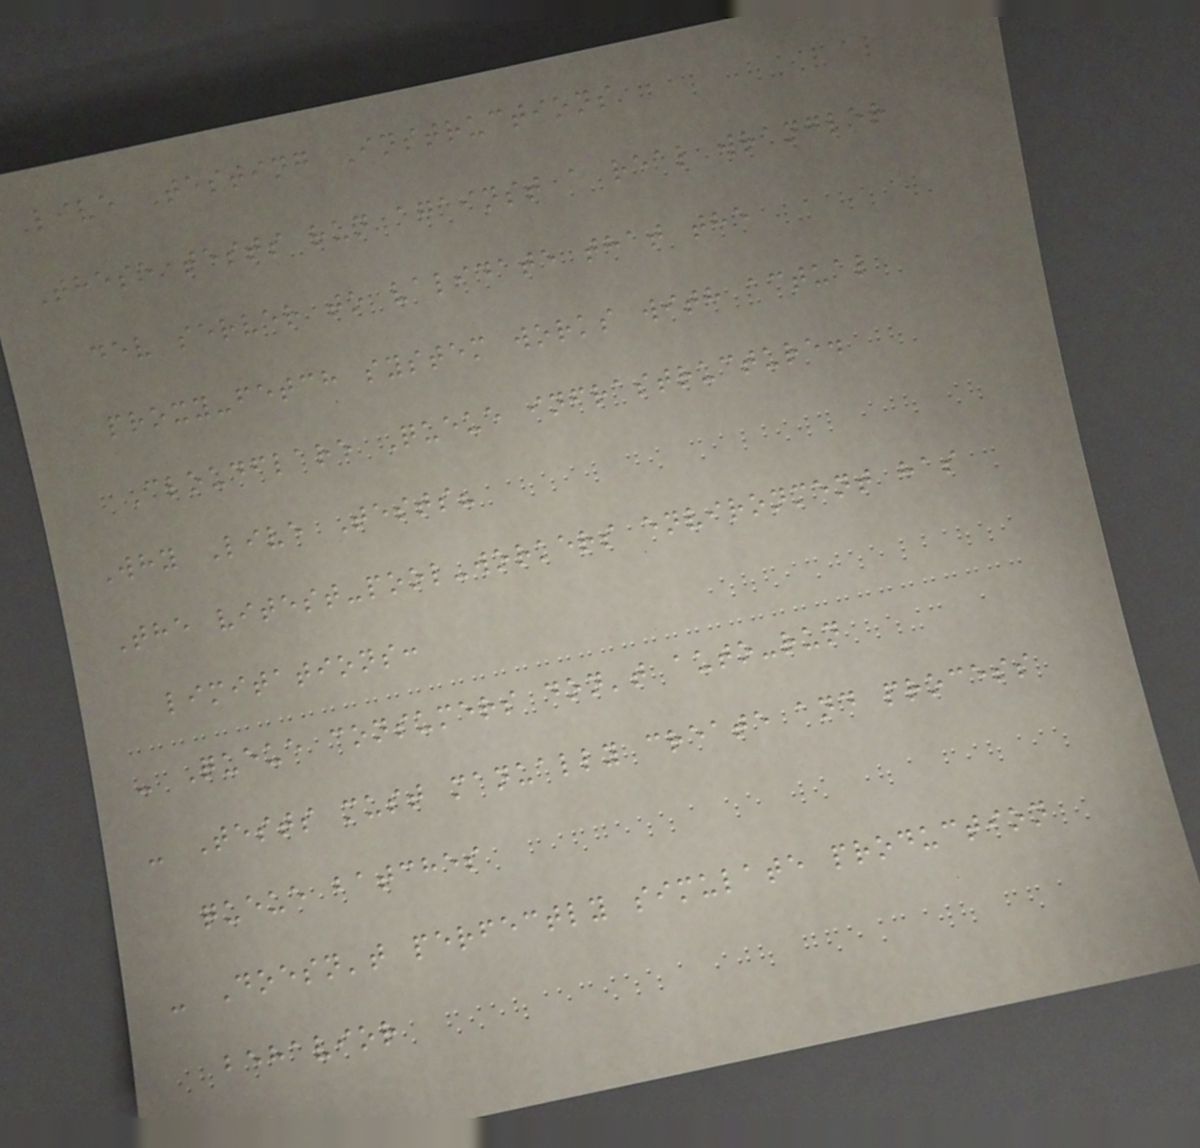Live Testing Instructions
These tests run against a real wrangler
dev server to validate that the
proxy-fetch system works with actual
Cloudflare Queue infrastructure.
Why Live Tests?
The vitest-pool-workers environment has
limitations:
- Queue consumers don't auto-run
- Tests must manually create and process
queue batches
- Doesn't perfectly simulate production
behavior
